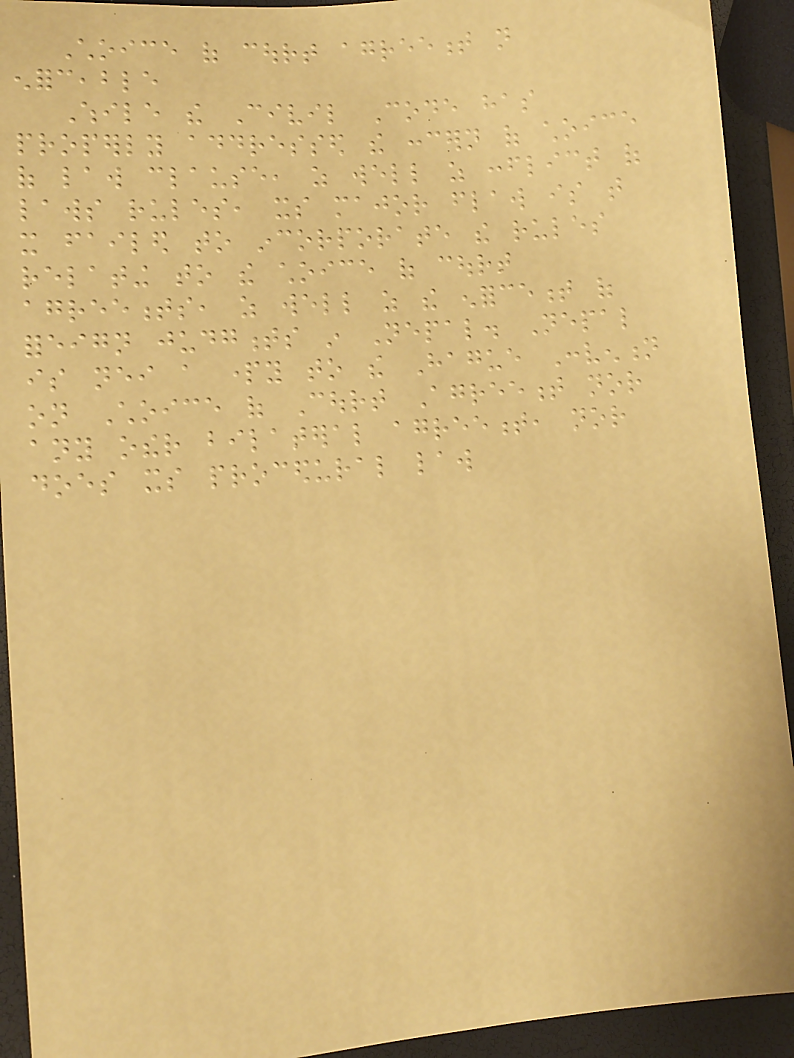Choice of court agreement not
enforceable
While the Civil Code has
properly addressed the concern of choice
of law clause, as well as conflict of
laws rules, its major flaw is that
it failed to incorporate the rules
relating to the choice of court
agreements, as well as the enforcement of
foreign judgments in Nepal. Nepal
is neither a party to the Hague Convention
on Choice of Court Agreement nor
any other bilateral agreement, nor
does its procedural law
